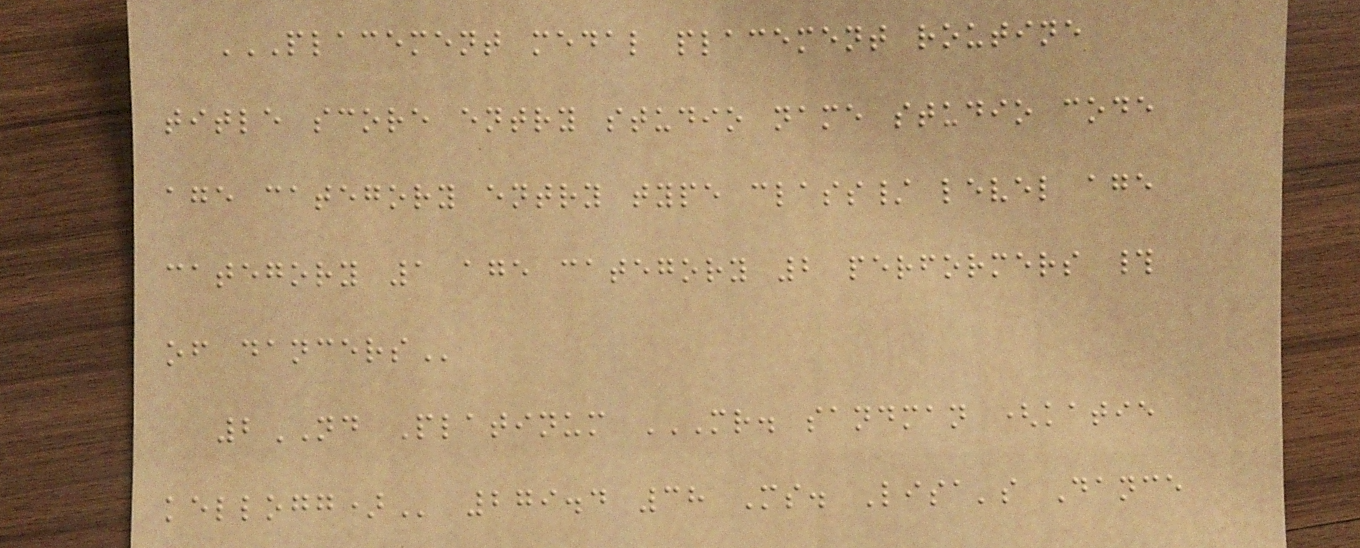PLACEMENT MEDAL PLACEMENT ROUTINE
TITLE SCORE ENTRY STUDIO NAME STUDIO CODE
AGE CATEGORY ENTRY TYPE CLASS/ LEVEL AGE
CATEGORY 1 AGE CATEGORY 2 PERFORMERS #
OF DANCERS
2ND Platinum MR. SANDMAN (KATIE
KELLOGG) 279.4 38 Ms. Lisa's Dance
